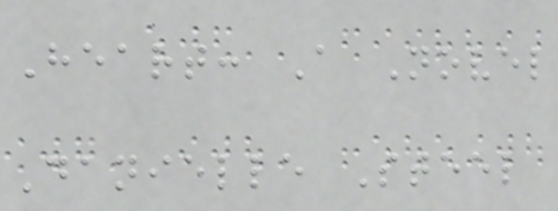Heart: A Novel
Danielle Steel
